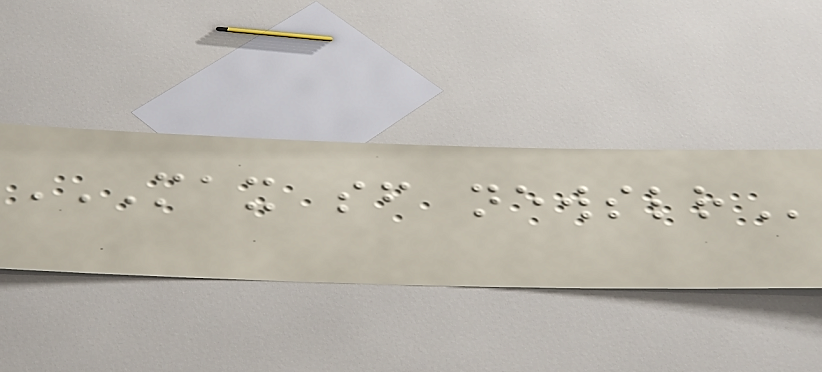MAX SF NEWSLETTER
